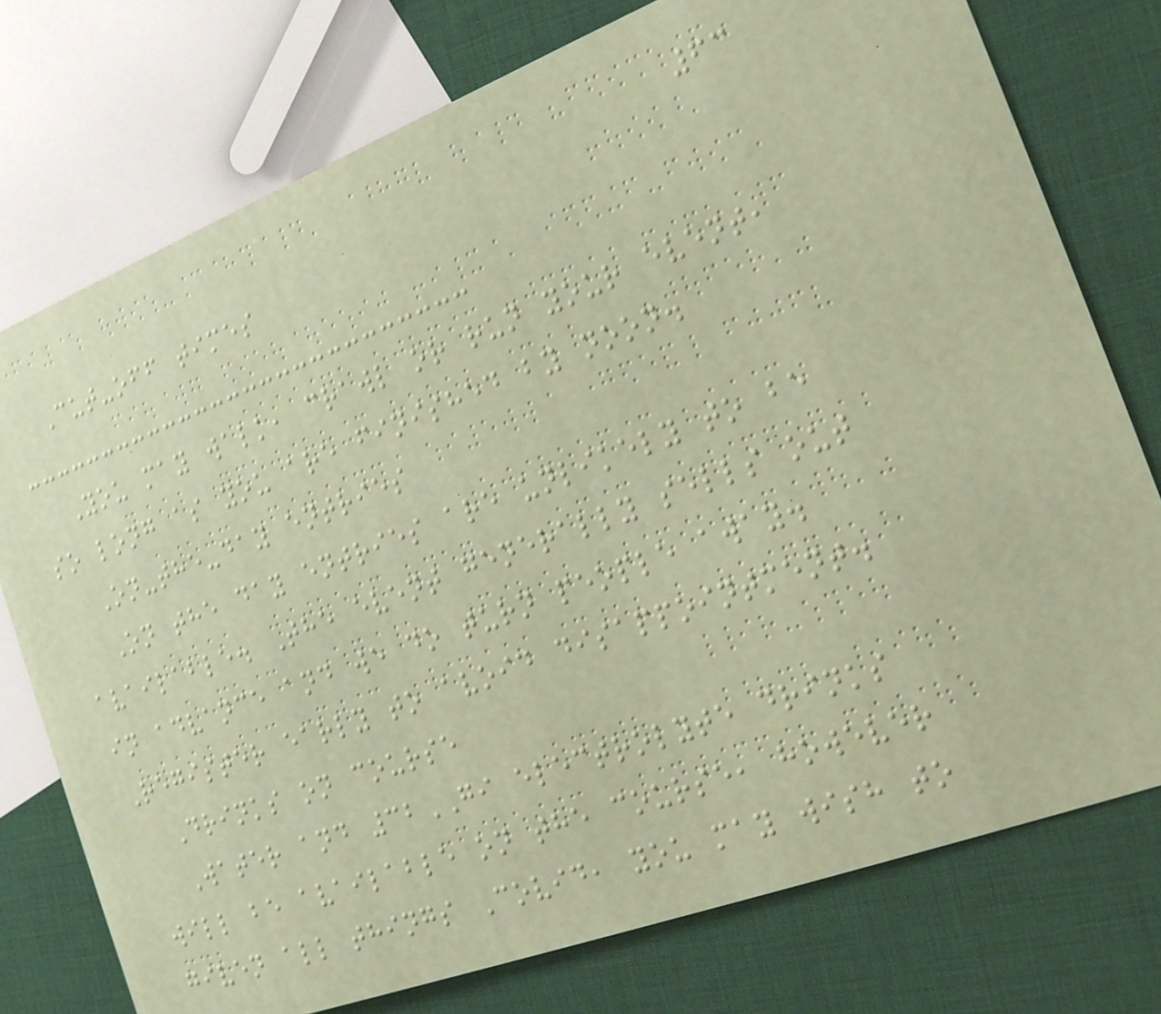63
Cut-off times
You may walk, crawl or run your event,
so long as you are finished by noon.
On-the-day entries
On the day entries are unlikely to be
available. The event generally sells out
in advance and we do turn people away.
Register early to avoid disappointment.
Drinks on course
Water and 32GI electrolyte drinks
will be available on the course, however
given all things Covid, you may wish to
